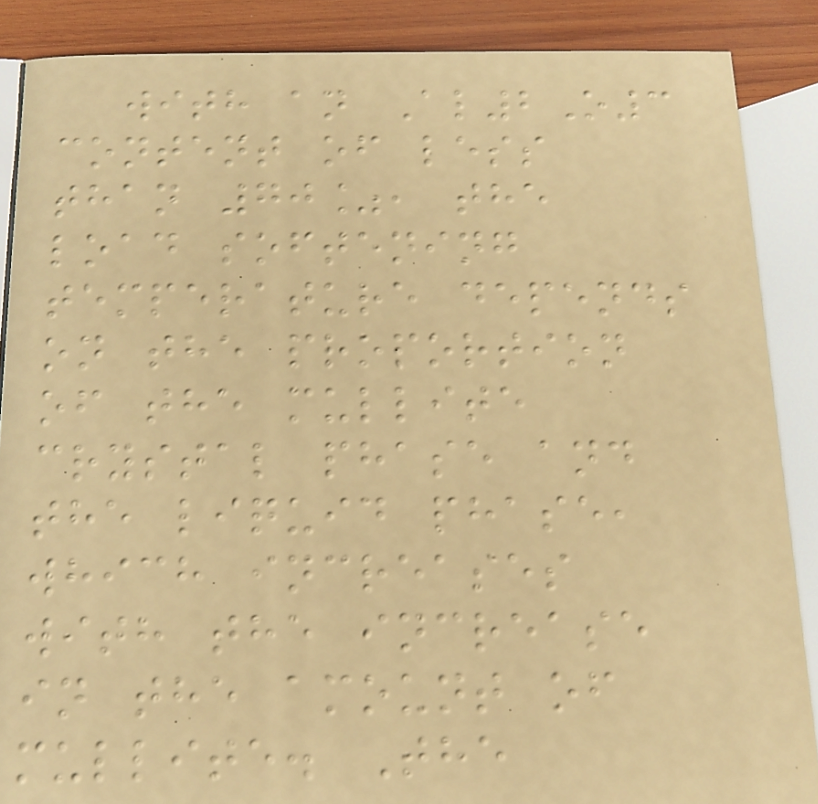with an Al2O3
content of less
than 70%, the
load softening
temperature depends
on the proportion
of the mullite
crystal phase and
the liquid phase,
which increases
with the increase
in the amount of
mullite. The
